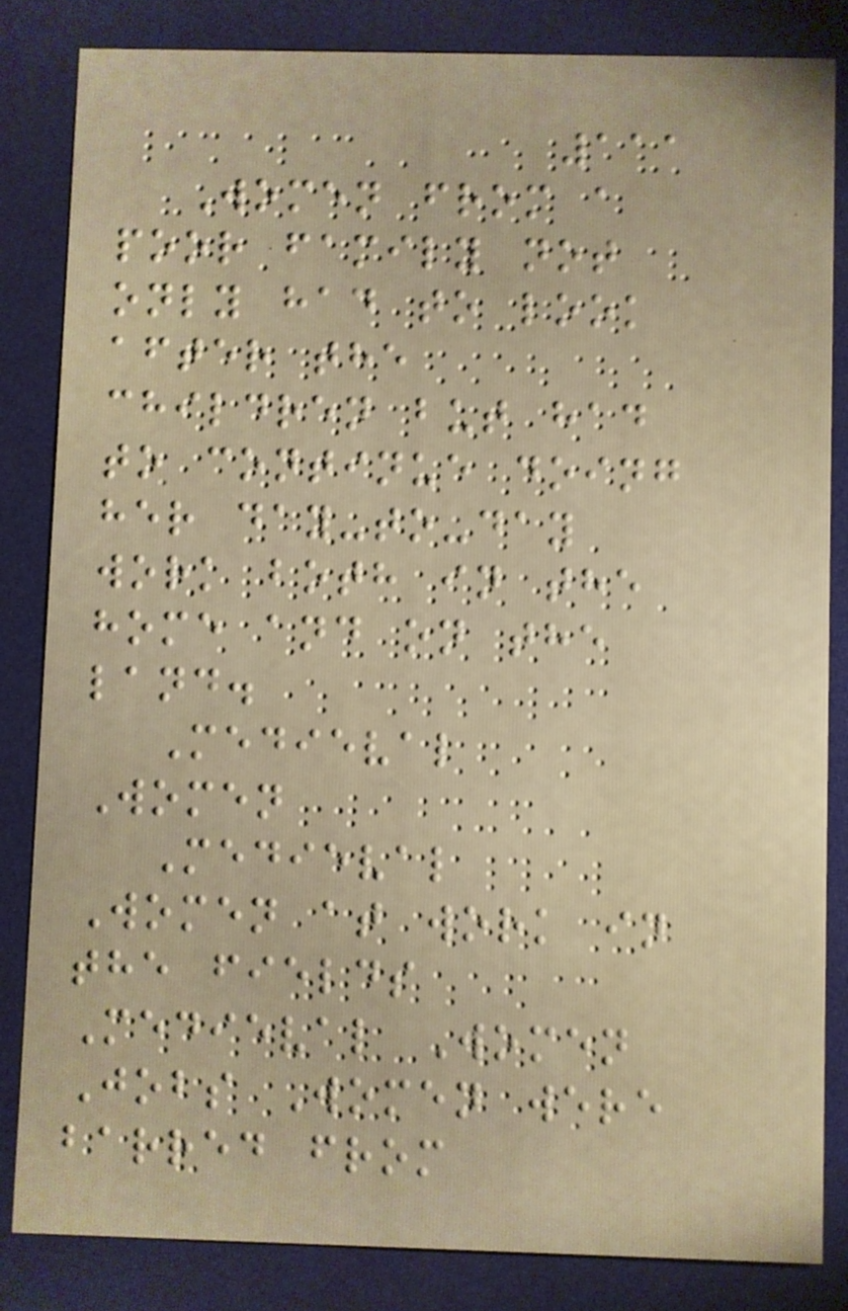111
Women from a
poor family not
only had to look
after the
children but had
to continue doing
her day-to-day
work both in the
home and on the
land.
Medieval
Women
Medieval
Women at work in
the fields
Medieval Women
Jobs Women were
barred from
